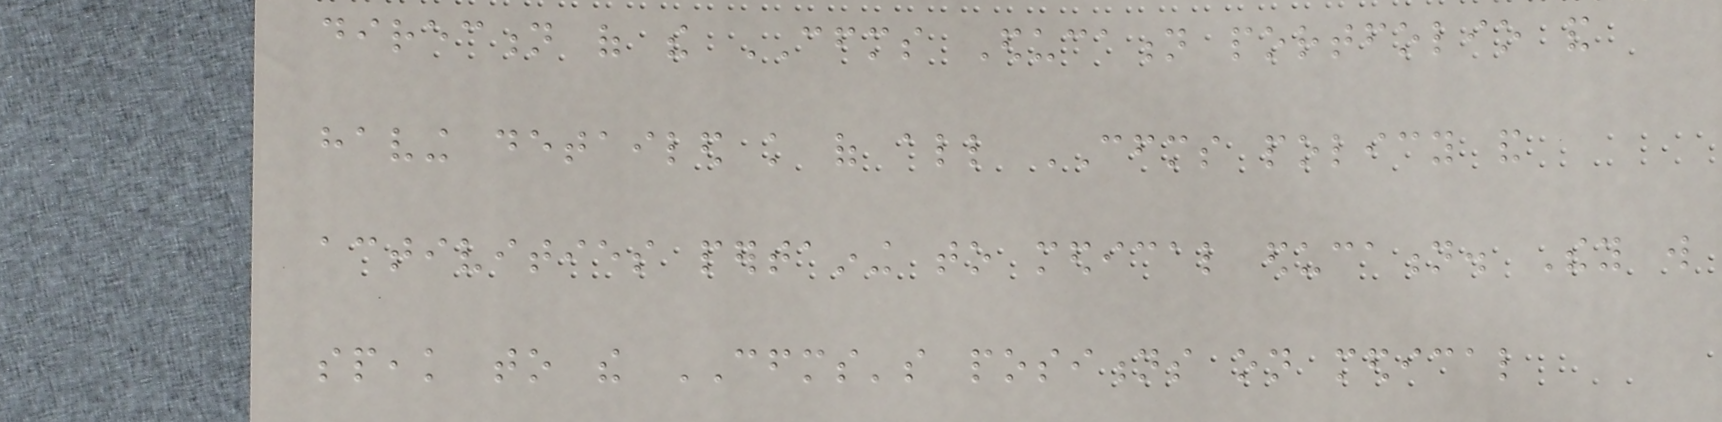direction of the CFMS Education portfolio and
having detailed knowledge of all CFMS policy and
activities pertaining to medical education. They will
speak to the CFMS's positions on medical
